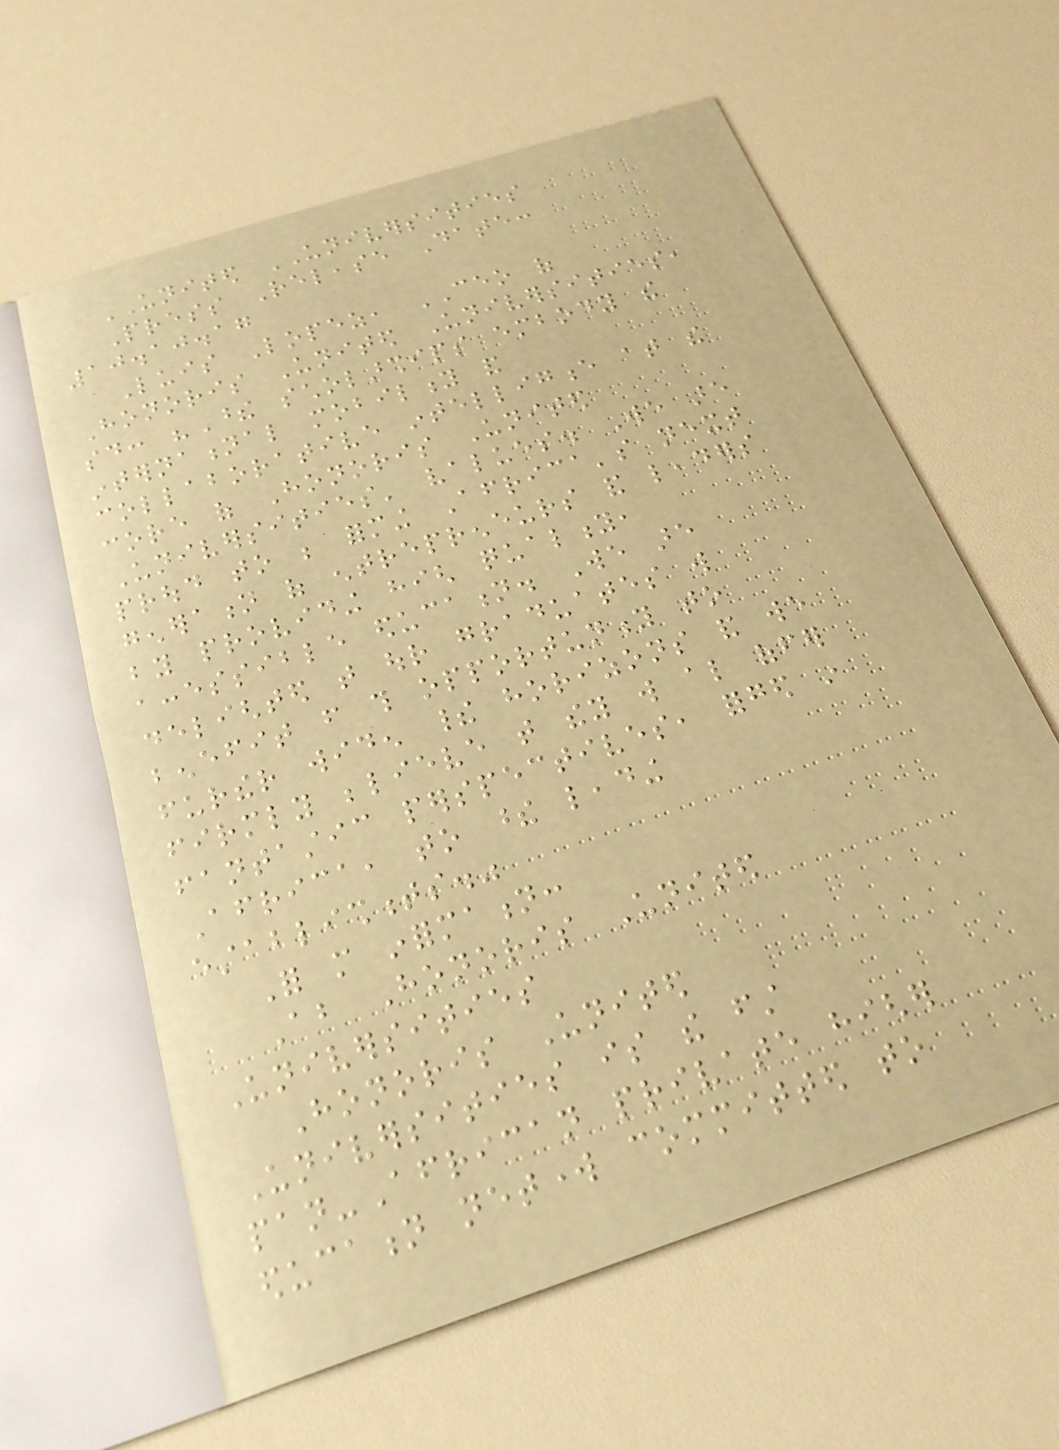UNITED UNIVERSITIES
Press Release Date:
10.10.17
Luis Lopez, CEO of
Honoris United Universities,
said: "These scholarships embody the
international mobility and
collaborative intelligence at the
core of Honoris United
Universities' values. We are
proud to be forming Africa's next
generation of entrepreneurs and leaders
by providing high quality,
accessible education. We are
delighted that our graduates will
benefit from this opportunity to
further widen their horizons and we
firmly believe that they will also offer
fantastic perspectives, forged in
Africa, to these leading
establishments."
For more information:
About Honoris United
Universities
Honoris United
Universities is the first
pan-African private higher
education network committed to
